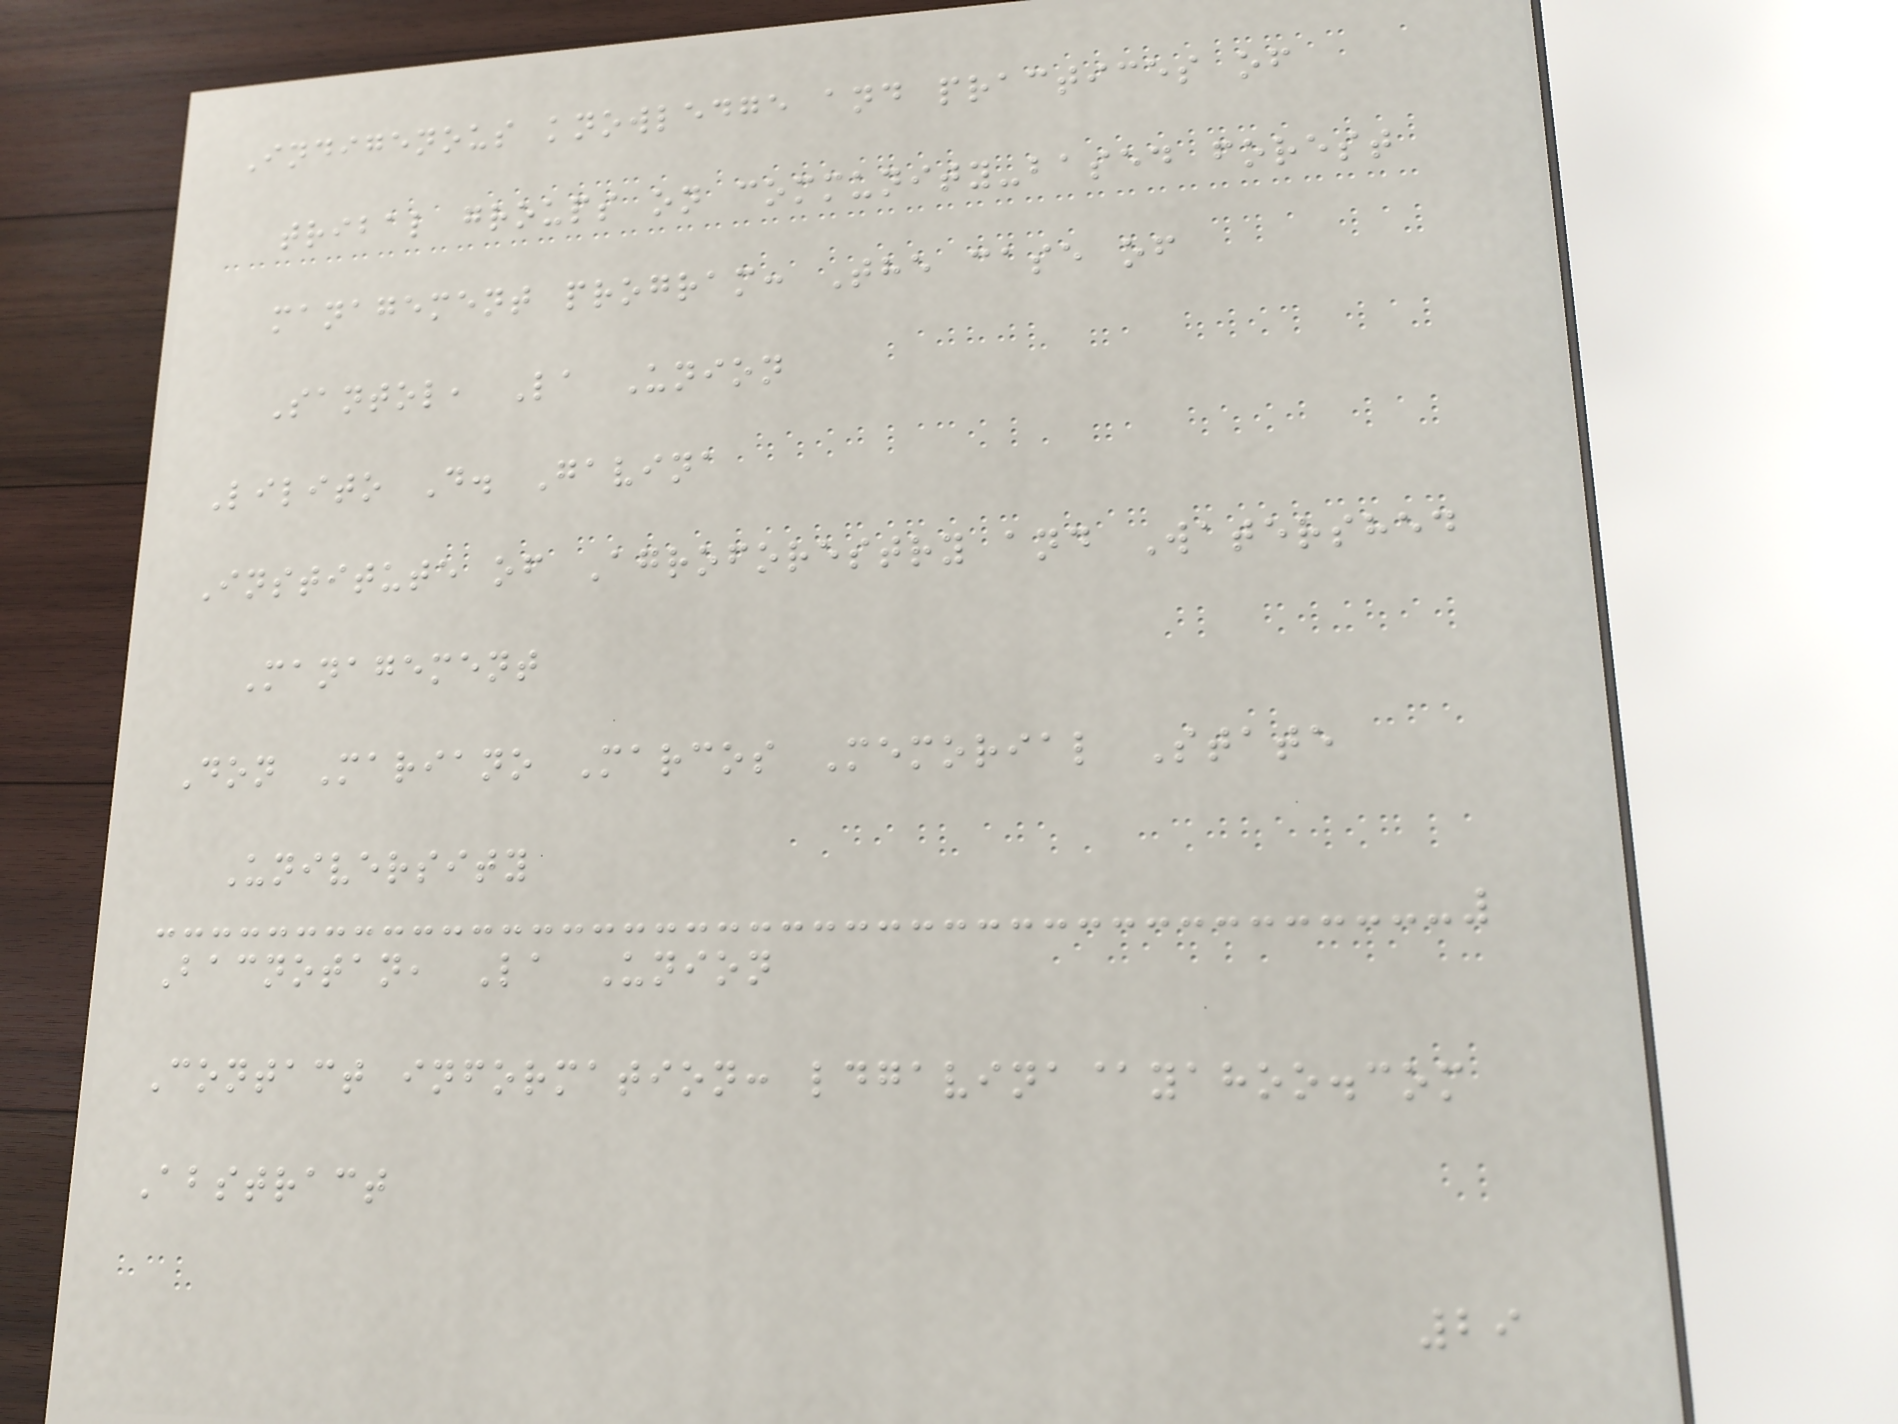Indigenous knowledge and practices of
tribal groups on community-based forest
management program: The case of
Santol, La Union
Lilito D. Gavina
Institute of Agroforestry and Watershed
Management
Don Mariano Marcos Memorial State
University
Bacnotan, La Union
Contact information: ldgavina@yahoo.com
Abstract
29
